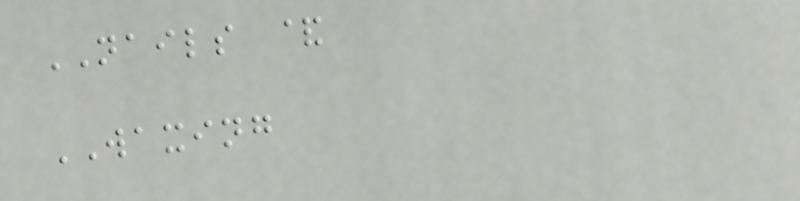NAILS &
WAXING
